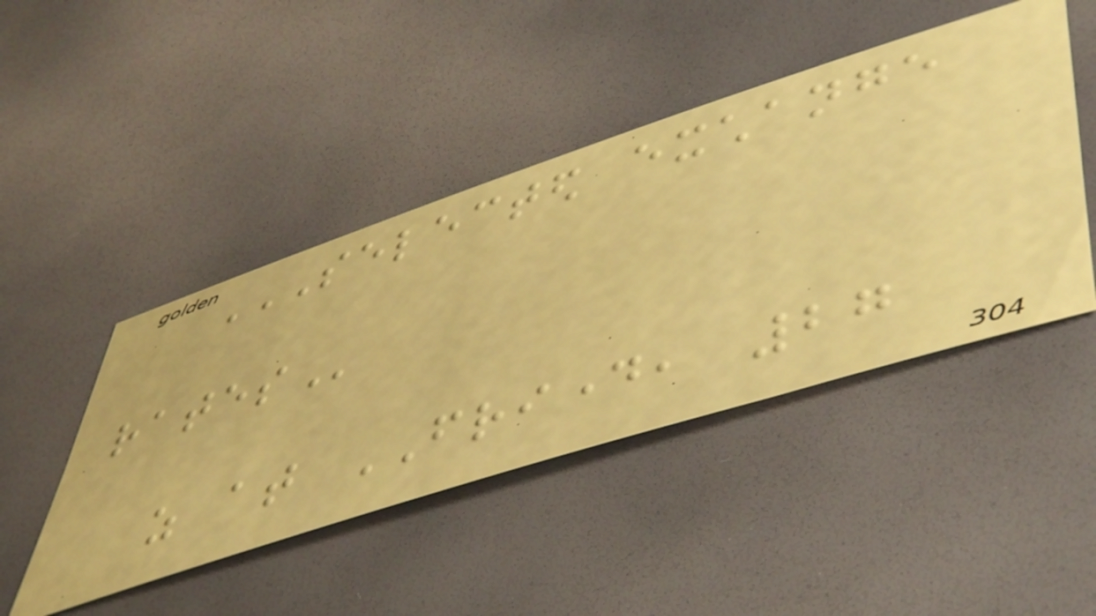SELECTED EXCHANGE
RATES
as at FRIDAY, 27
